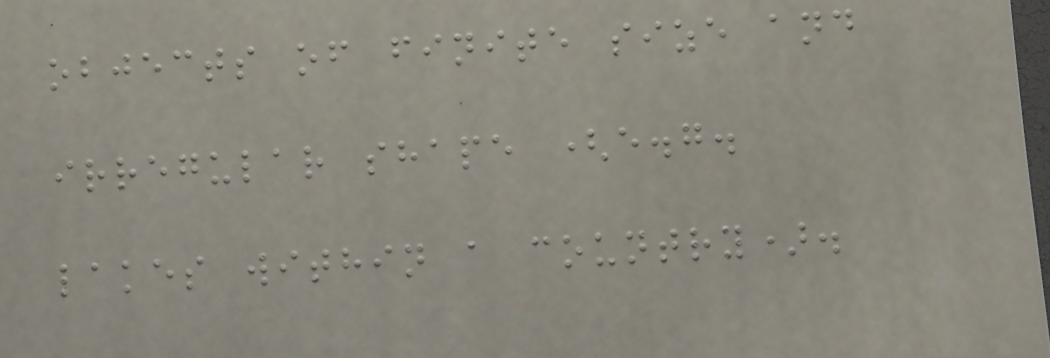objects of finite size and
irregular shape (e.g.
lakes within a country).
